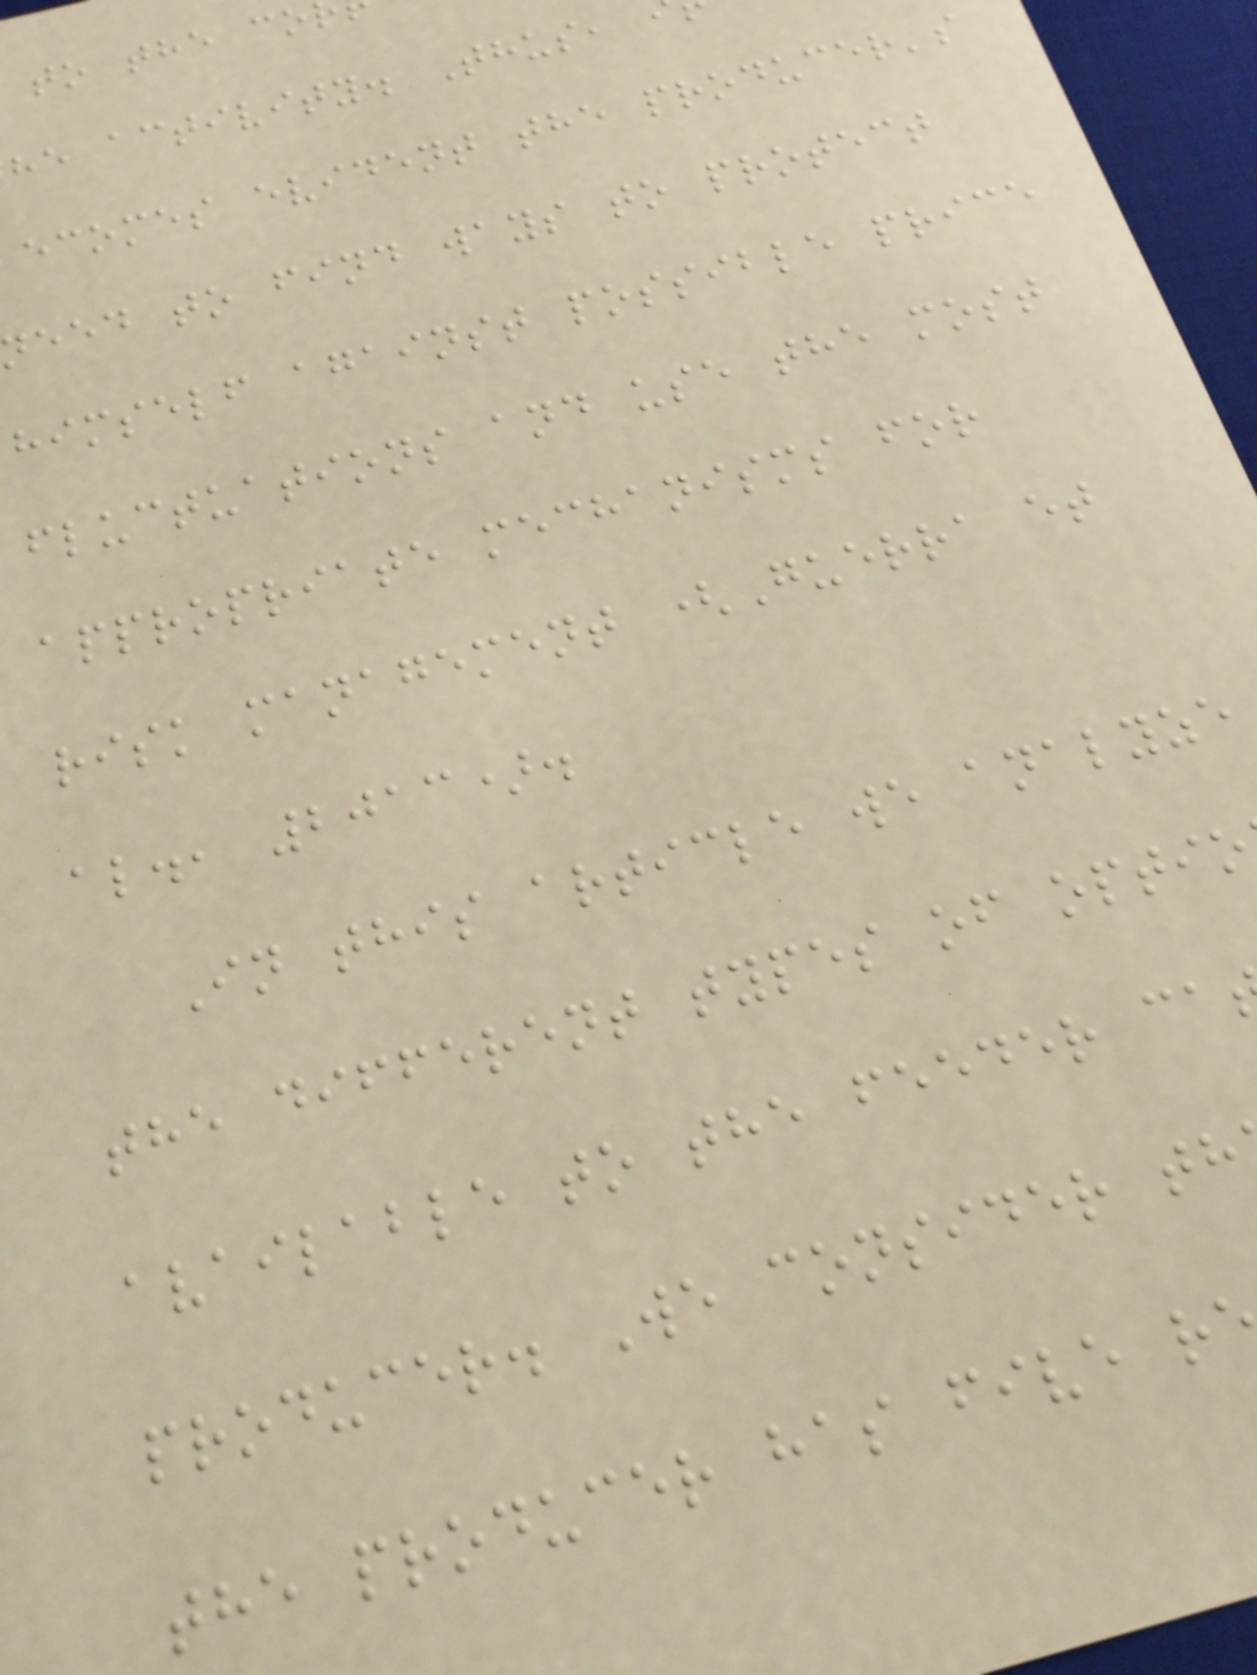to the co
he activity. Thus,
ecomes evident the producer's
eed to find ways to protect
himself against possible price
fluctuations and use the most
appropriate mechanisms for
risk management (Guerra et
al., 2013).
In this article we analyze
the different types of optio
available to the feeder ca
producer. We consider th
the producer has five r
